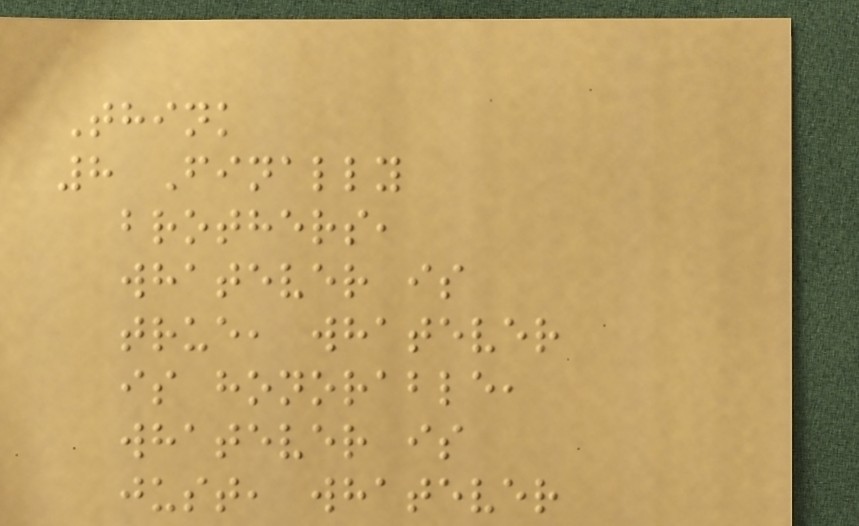Think
8 Finally
brothers,
whatever is
true, whatever
is honorable,
whatever is
just, whatever
